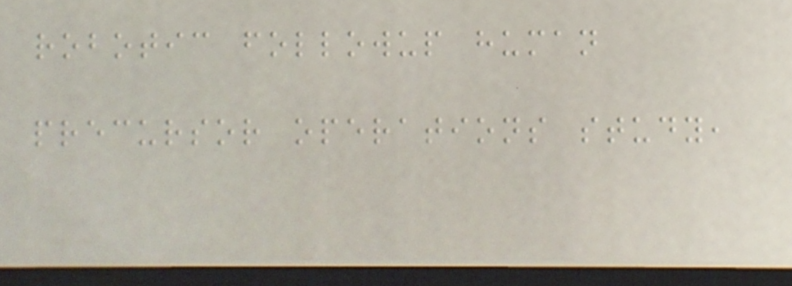robotic followup human
precursor operations study,
